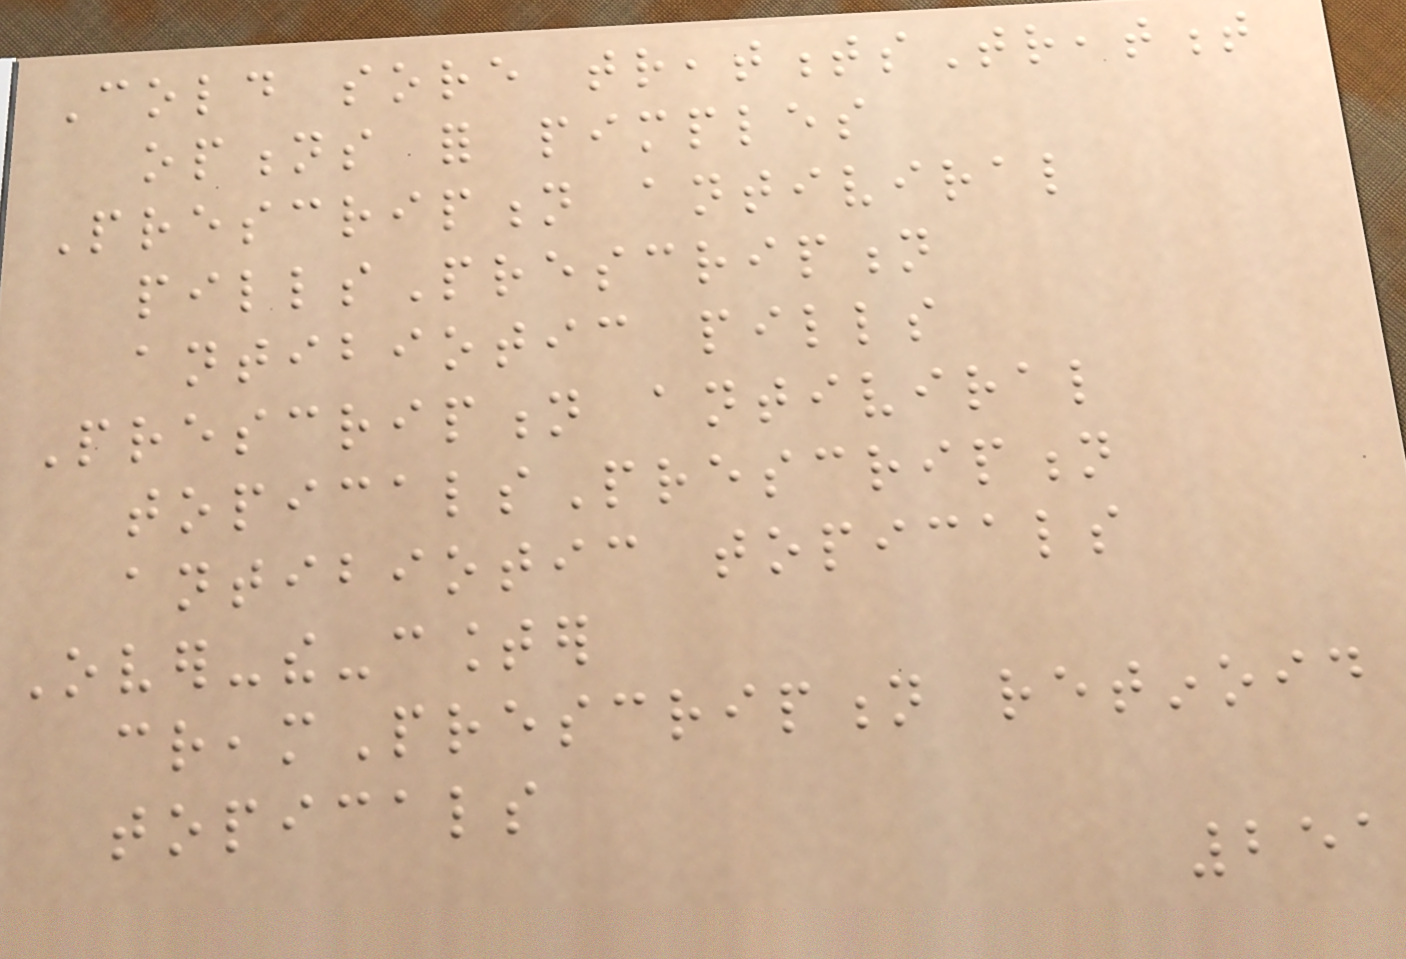Cold sore treatmentsTreatment
options for pimples
Prescription antiviral
pillsPrescription
antibiotic pills
Prescription antiviral
topicalsPrescription
antibiotic topicals
Over-the-counter
creamPrescription retinoid
topicals
251
